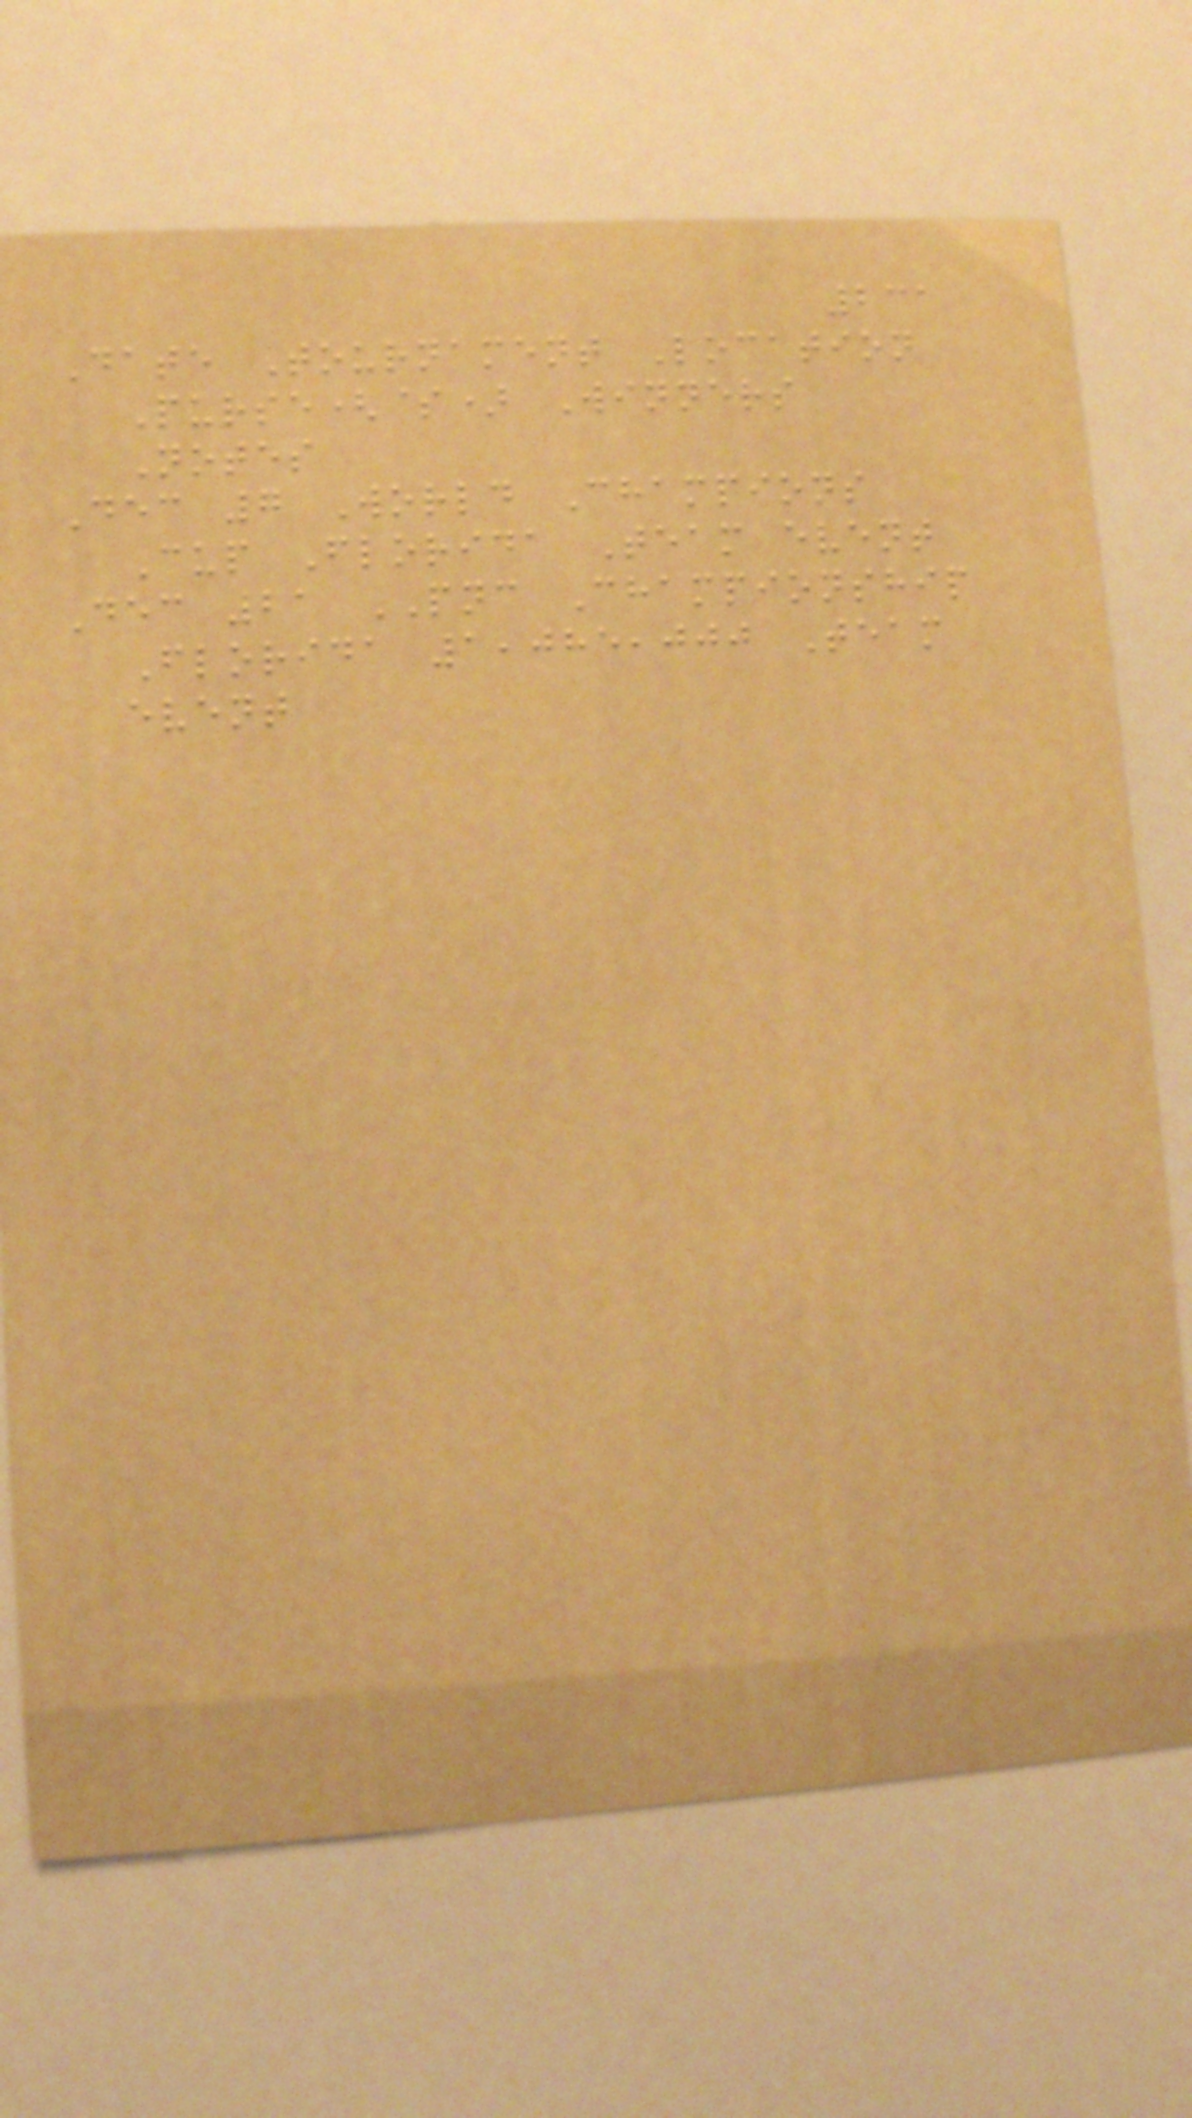231
Date Tournament Location
Purse($) Winners
Notes
Dec 7 World Champions
Cup Florida Team event
Dec 21 PNC Championship
Florida 1,085,000 Team
event
